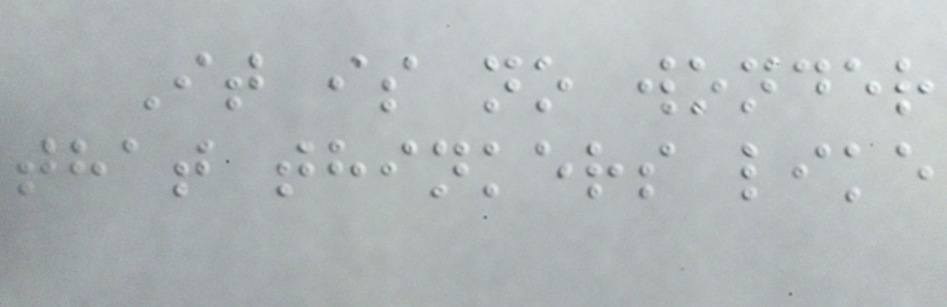It is no wonder
that thinkers like
